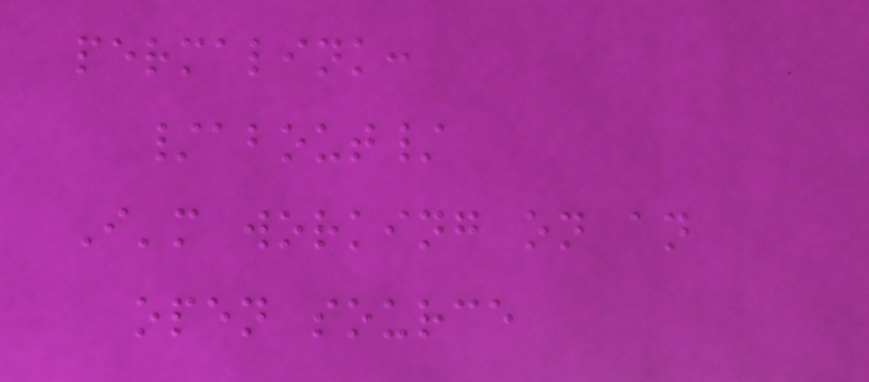permalink:
/about/
I'm working on an
open source
